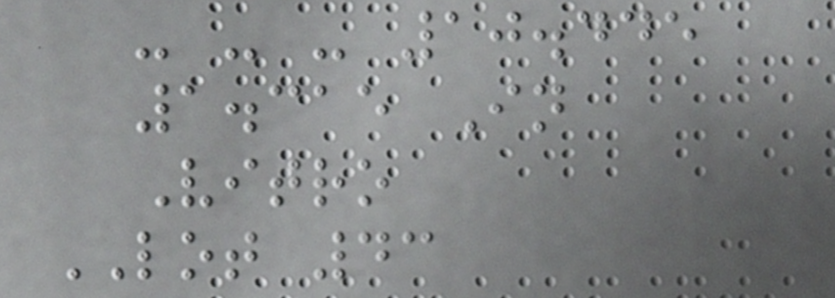- - - 10.445
1.315 In
Vitro
LOT 43
